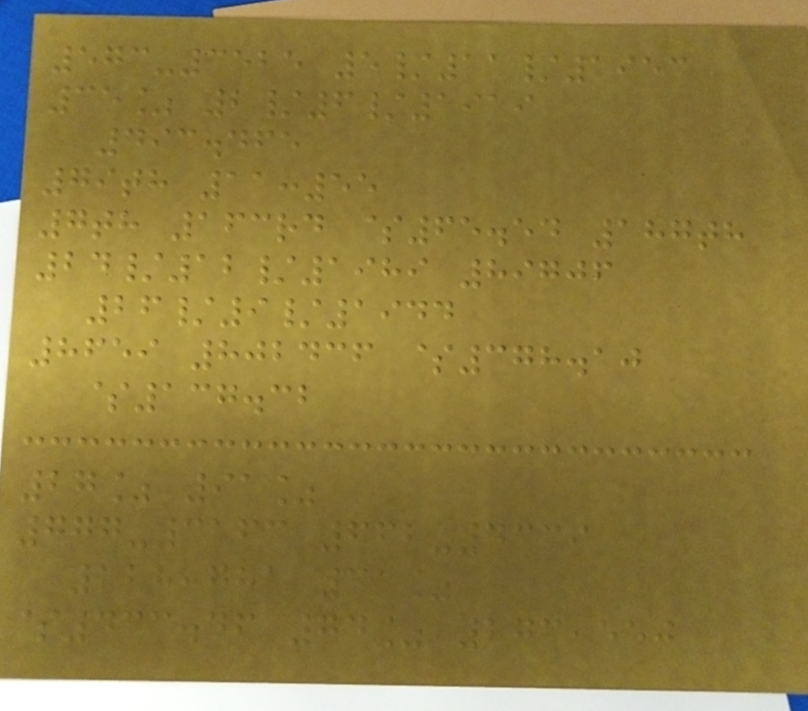573-3525 5/11/1953
35% 2/6/1919
493.465
79th 11:55
7th 163rd $65.54 187th
24/12/1989 89706
26/9/1944
8659 802436 $378.10
$137.32
27% 91%
777-3163 662-4339
128,781 31%
$433.46 74% 273,550
